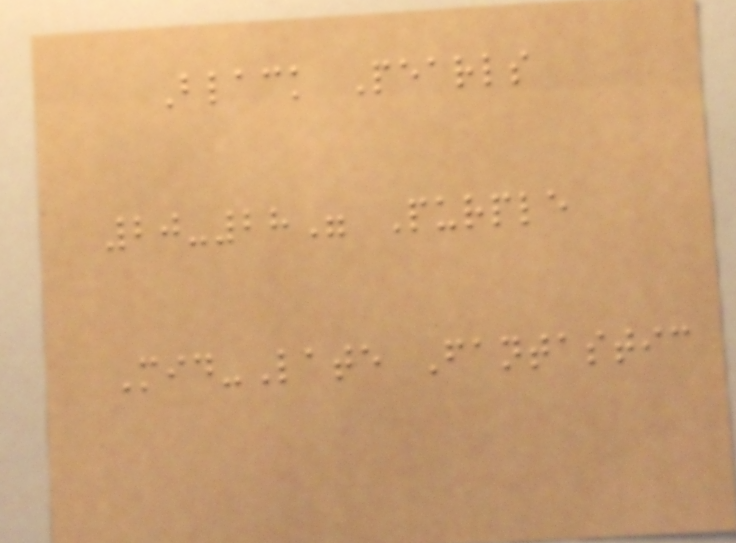Black Pearls
20-28" Purple
Mid-Late Fantastic
